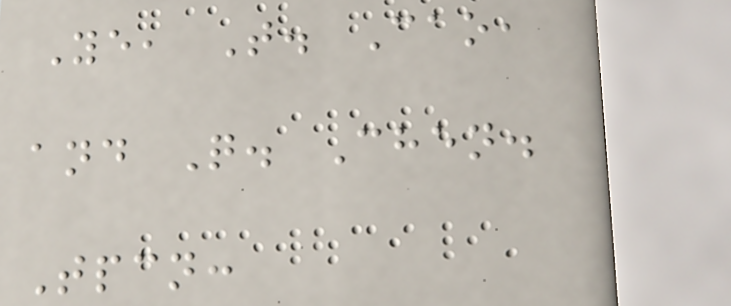Ye, T. Cao,
and Q. Chen.
Tpcn:
